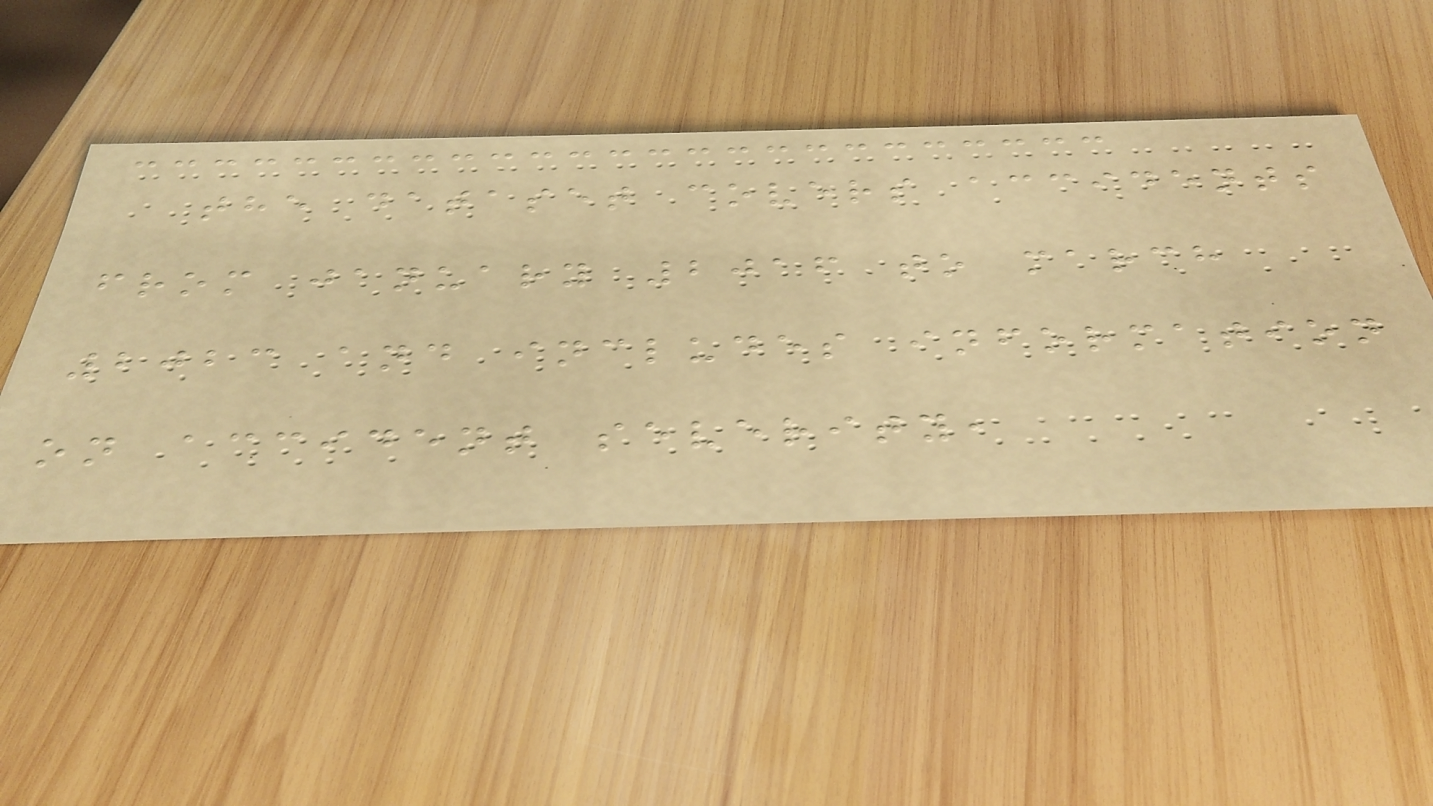the dataset covers accidents
from january 2016 to march
2023 and includes information
on accident severity,
